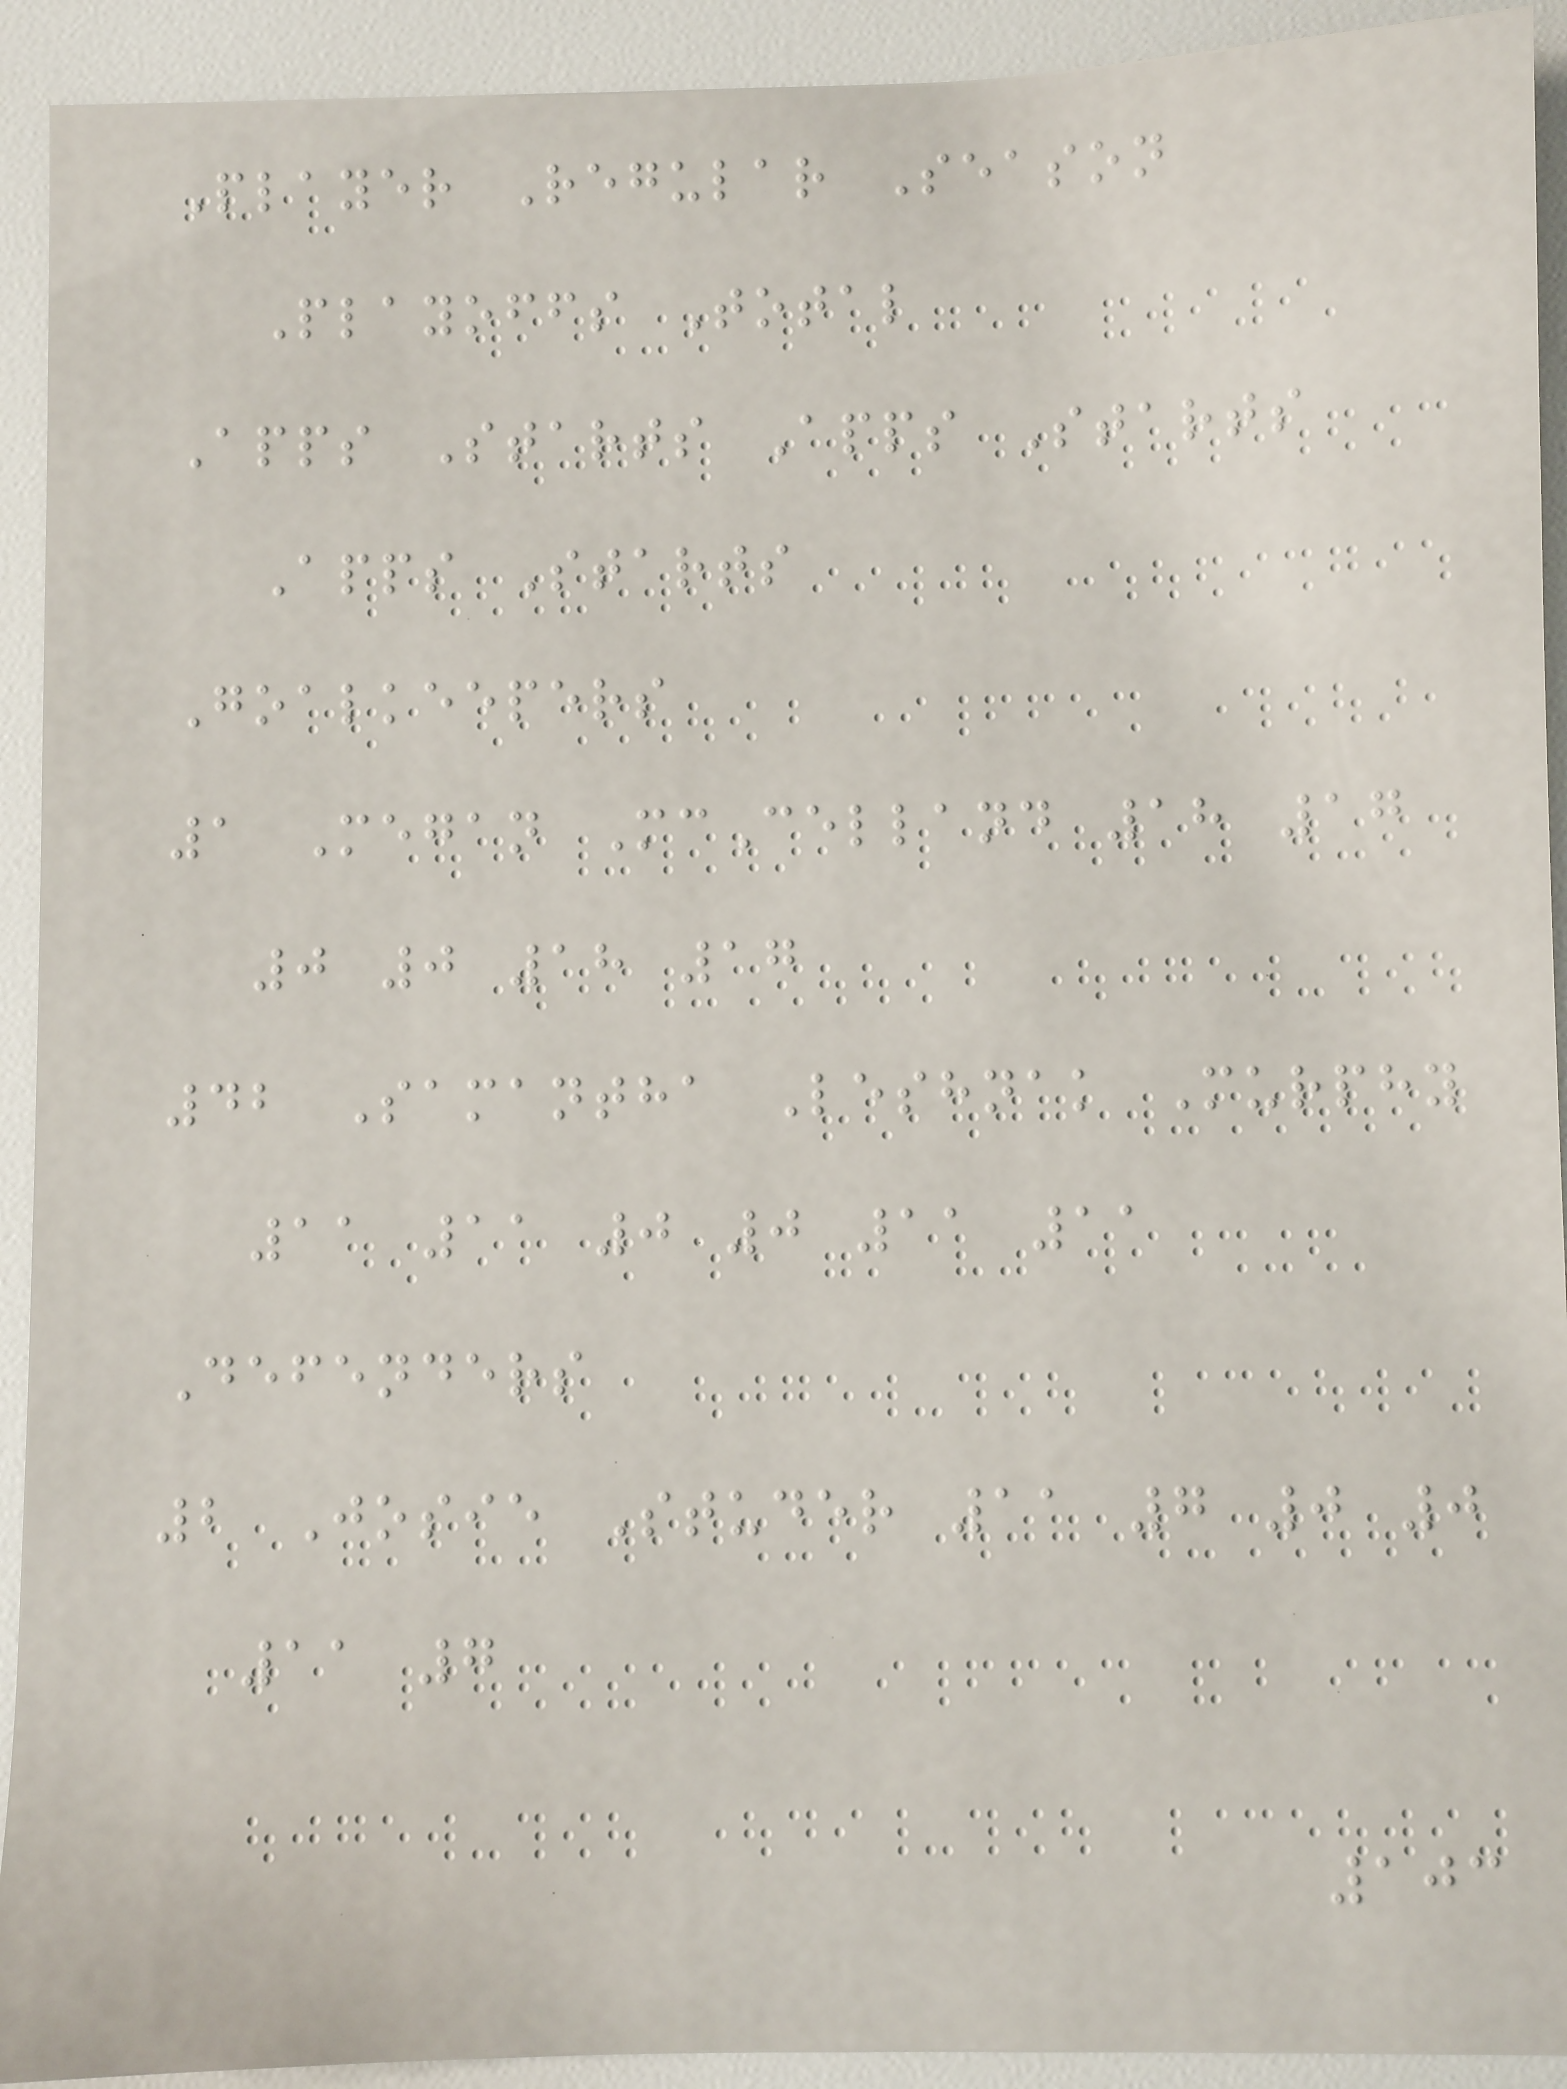Player Regular Season
Playoffs Total
Apps Starts Apps Starts
Apps Starts
Goalkeepers
1 Megan McCelland 18 17
0 0 18 17
42 Samantha Leshnak Murphy
11 11 0 0 11 11
Defenders
2 Josie Studer 11 7 0 0
11 7
103
